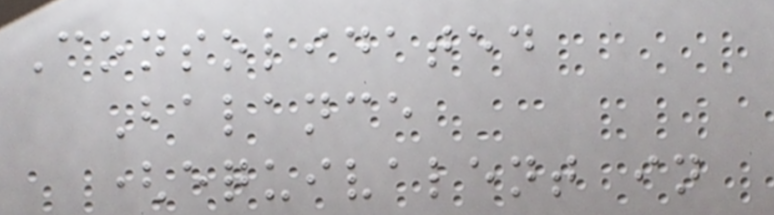Consolidated
Balance
(equivalent in
